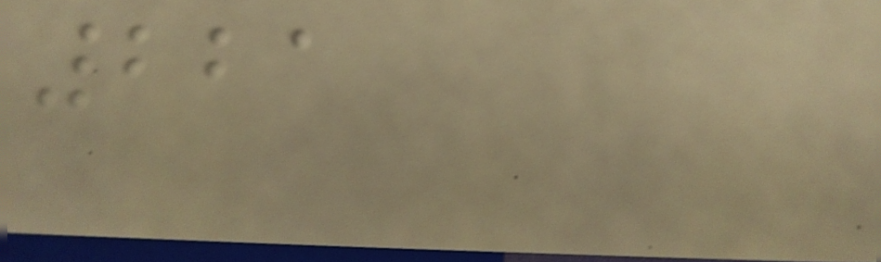221
